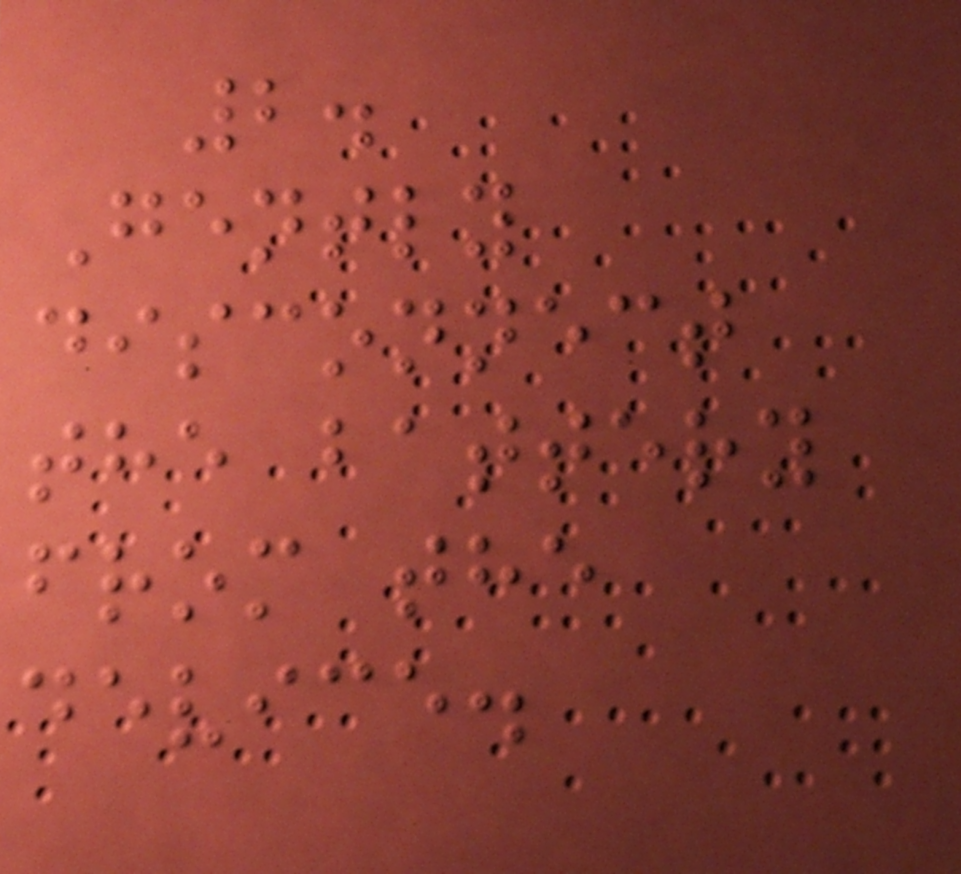2.
Gently
disconnect
the battery
from the
device.
